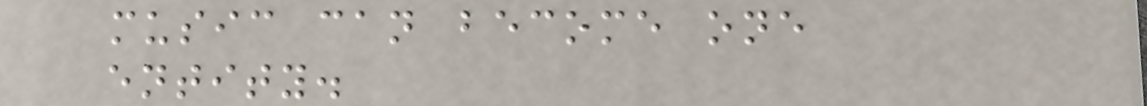music can become one
entity.
